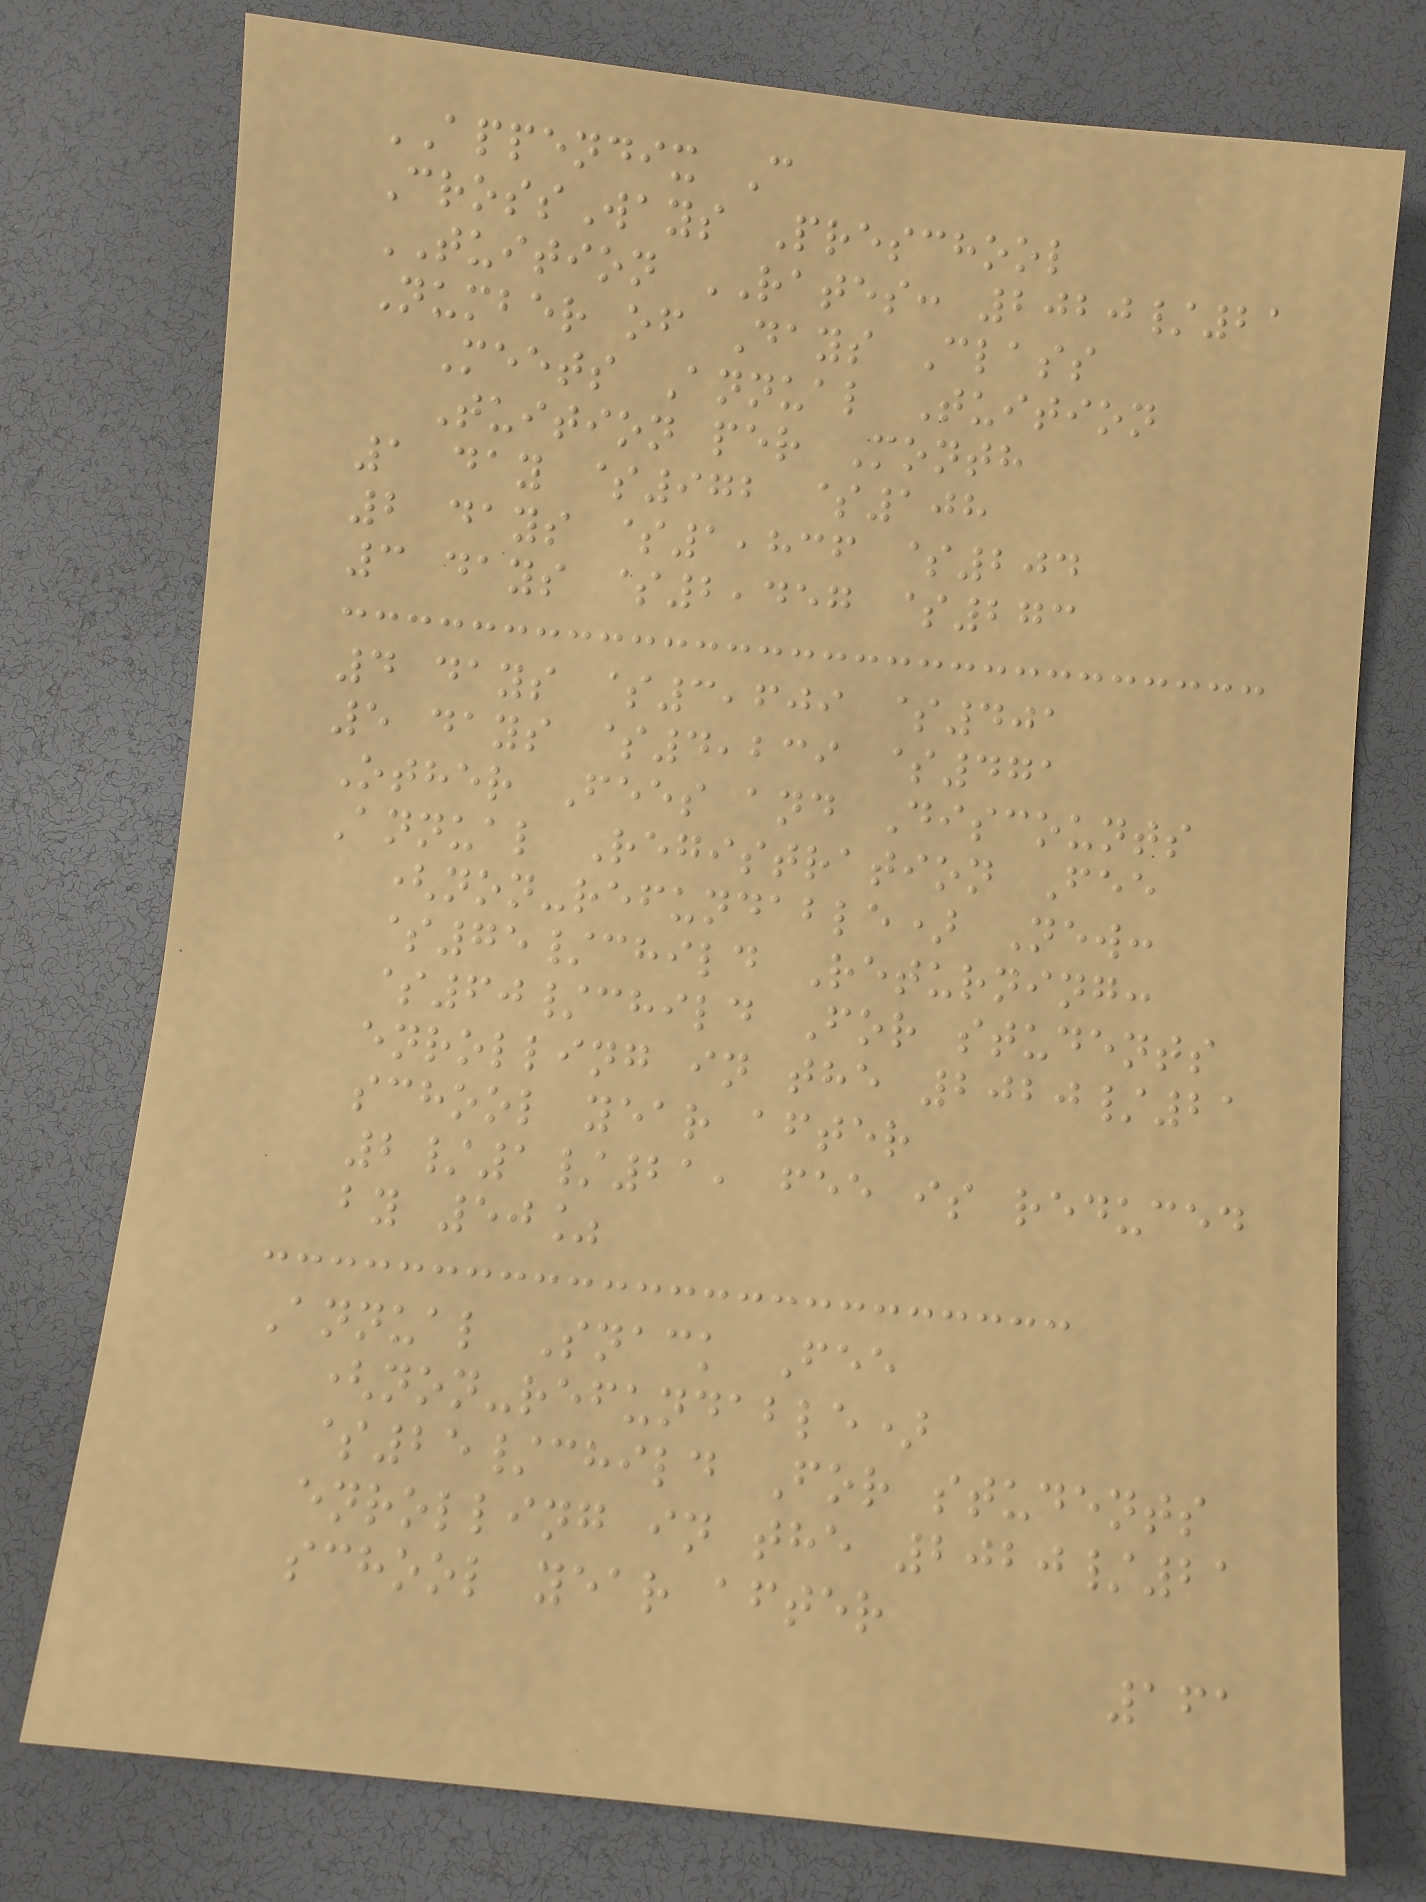APPENDIX C
CrossWays Preschool
TUITION RATES: 2020/21
Number of Days Class
Meets Annual Tuition
Tuition per Month
1 day $972 $108
2 days $1,836 $204
3 days $2,457 $273
4 days $3,609 $401
5 days $4,239 $471
Other Fees and Discounts
Annual Registration Fee
(non-refundable) New:
$75/child Returning:
$60/child For students
enrolling in the 2020/21
school year after
2/1/21, fee is reduced
by 50%
Annual Snack Fee
(non-refundable)
$25/child For students
enrolling in the 2020/21
school year after
161
